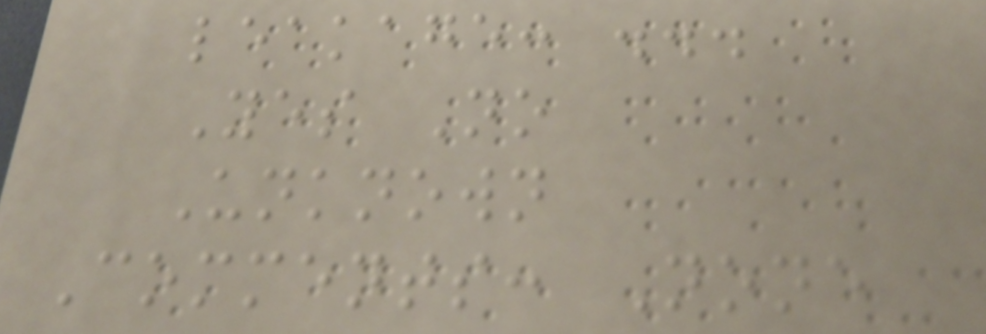leakage: ...
Yes No
Unknown
Comments: None
